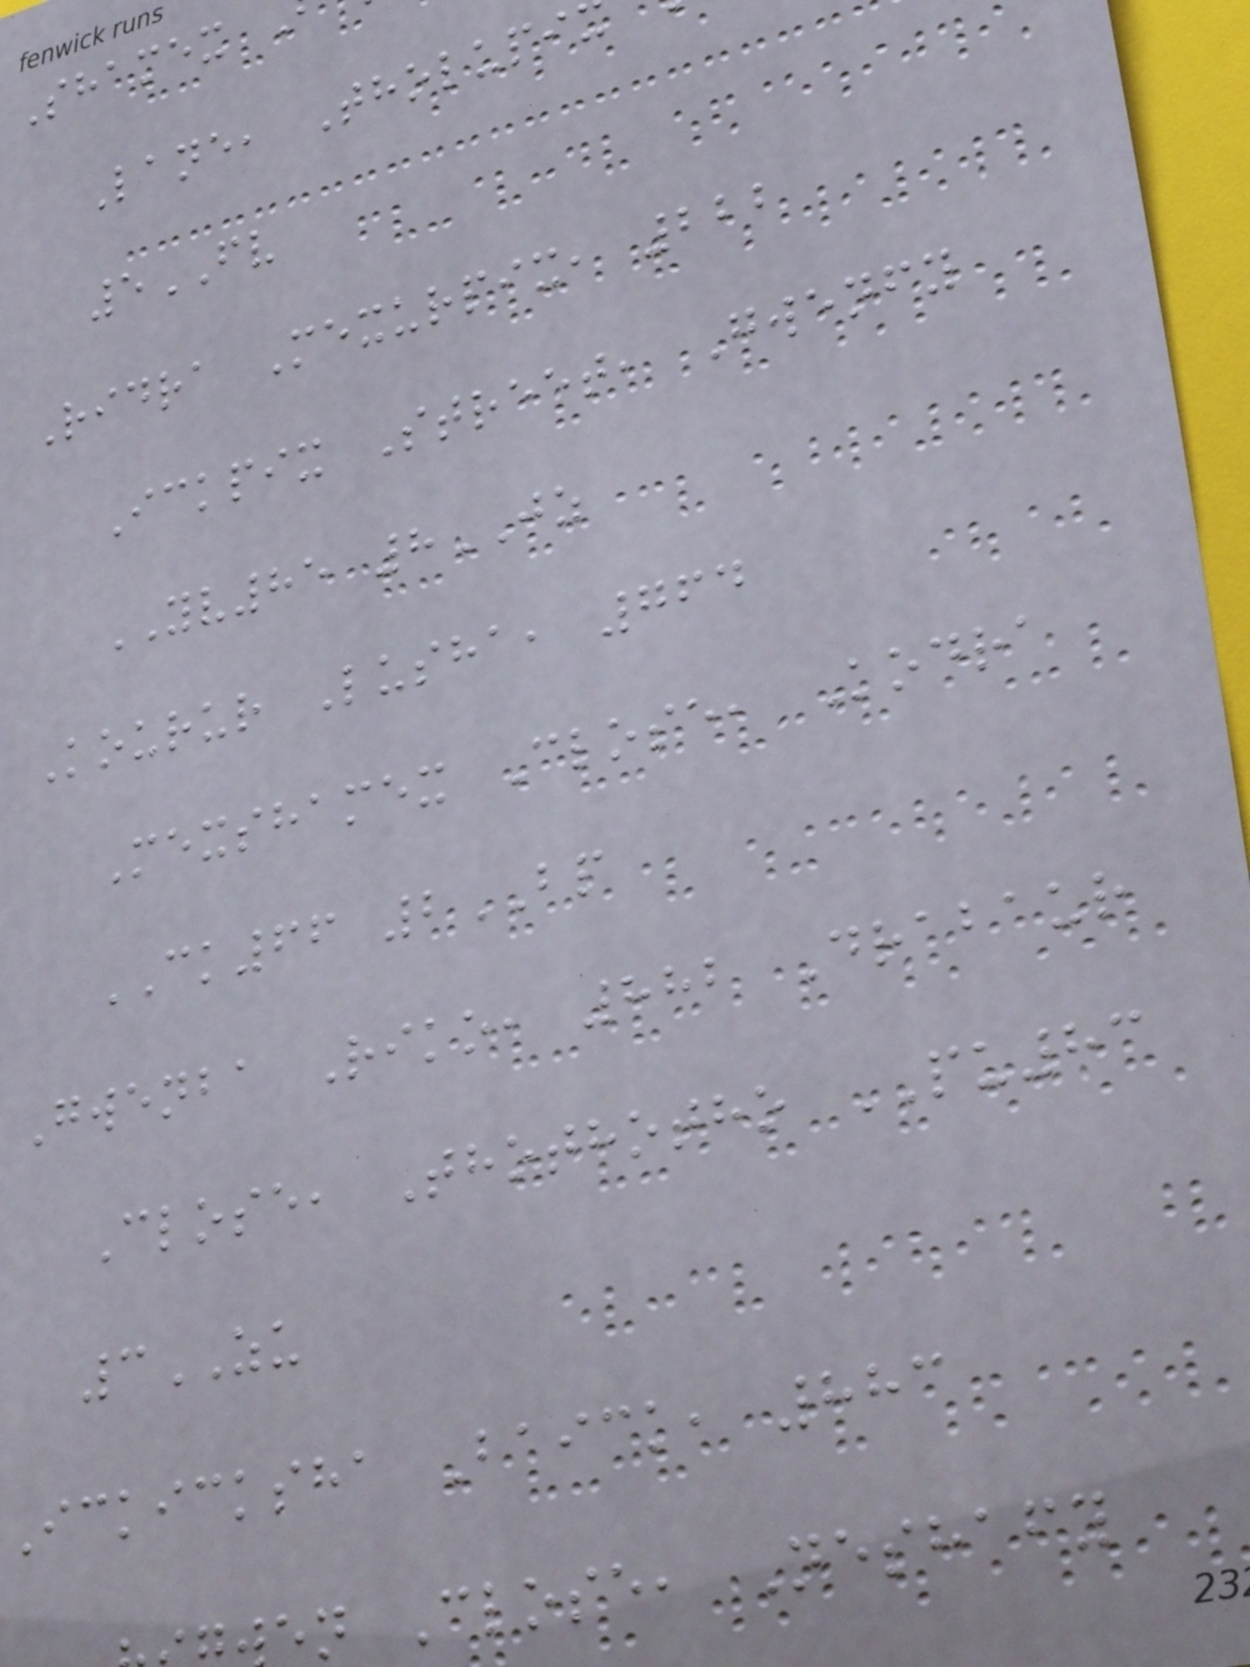Shamex
Lane, Tholupi
5FV
Ridra Mexurpix, 222
Ickpix Street, Gwenfy
YV85 8JZ
Kourur Lusha, 764
Mexshamex Close, Kodra
CK66 2BP
Gwenba Riko, 882 Drabaur
Close, Thothotho PU83
3ZU
Ickicksha Baick, 883
en Close, Neshafy
